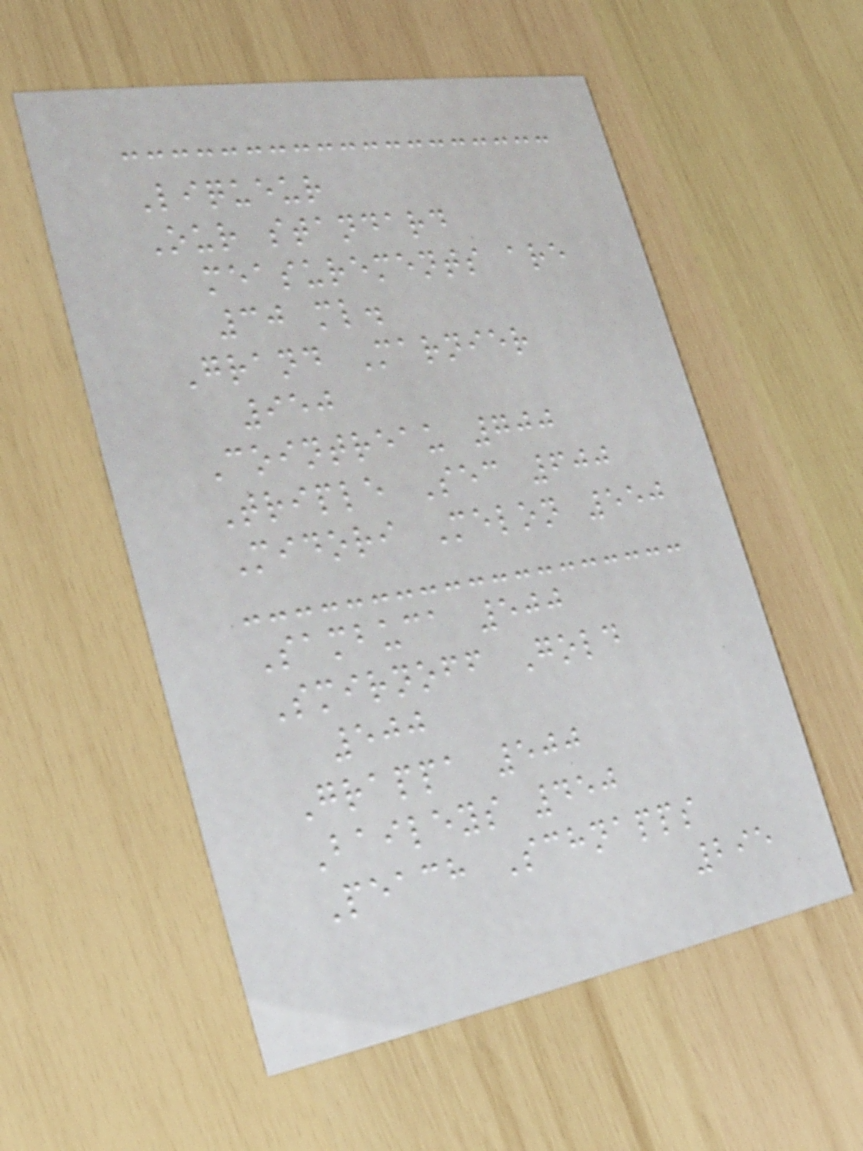Liqueur
Our standard
measurements are
30 ml.
Grand Marnier
950
Cointreau 700
Triple Sec 600
Midori Melon 550
Sambuca 500
Smirnoff Gold
500
Grappa 500
Baileys 450
Peach Schnapps
295
